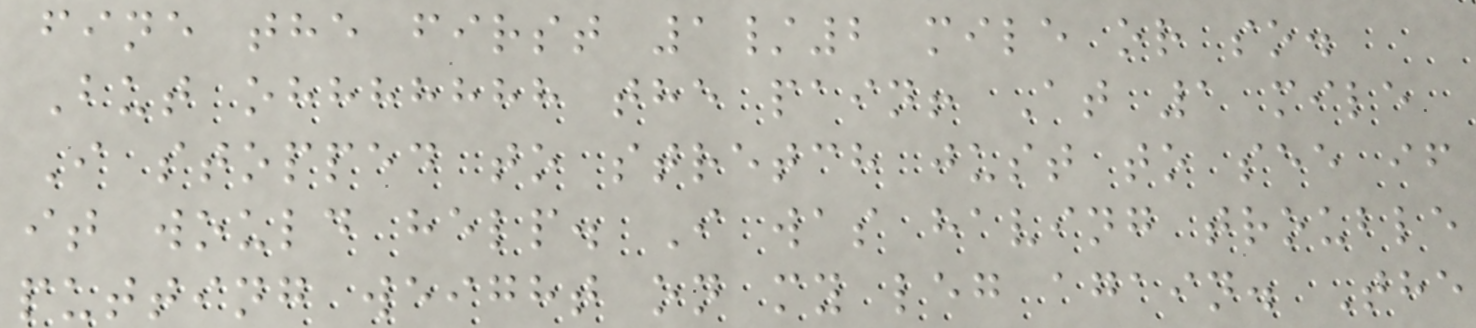fine the first 1/2 mile or so.
But ohhhhhhh the pain! At 1 mile
I stopped to stretch just to see if
it would help. I was having trouble
putting weight on my leg again. The
